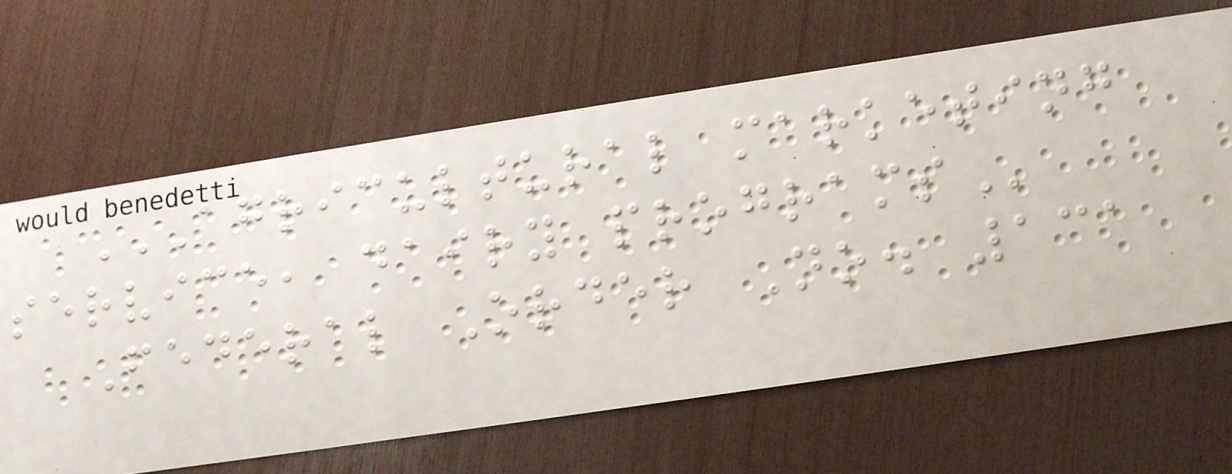AGRICULTURAL MARKETING
SERVICE, DAIRY PROGRAMS
Federal Order No. 131
